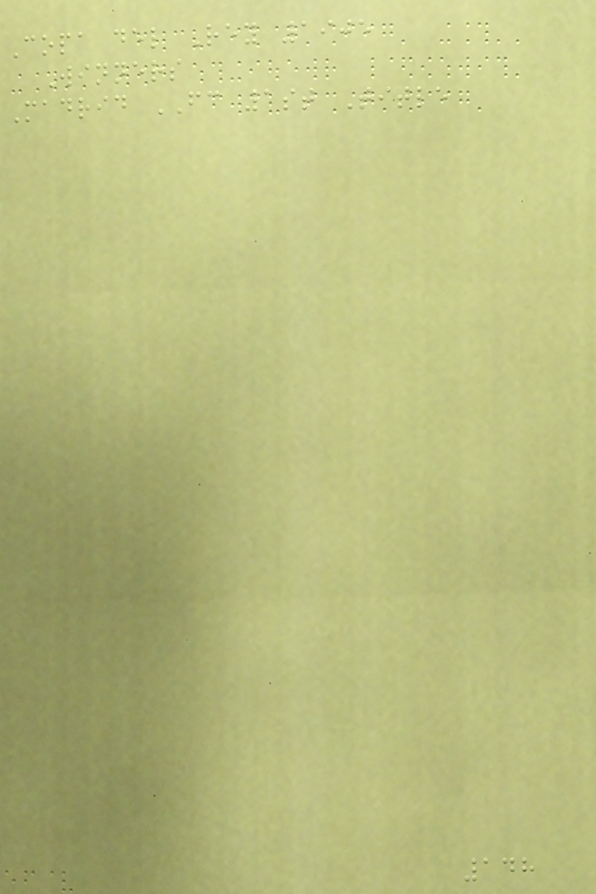Copa del Rey 1905
Winners
Madrid FC 1st Title
148
